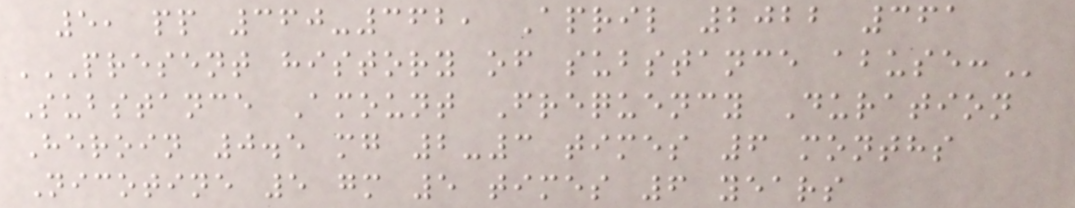5, pp 360-362, April 2022 361
PRESENT HISTORY OF SUBSTANCE ABUSE:
Substance Amount Frequency Duration
Heroin 0.5 mg 2-3 times 6 months
Nicotine 5 gm 5 times 6 years
